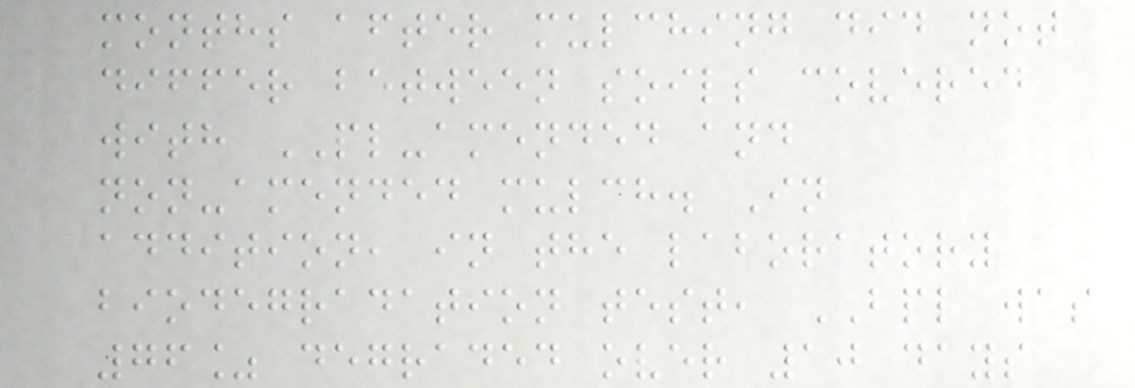months after mulching did not
differ between soils covered
with PL-amended and
non-amended mulch. In
addition, in the laboratory
biodegradation test, BPL was
76% degraded over 10 days
